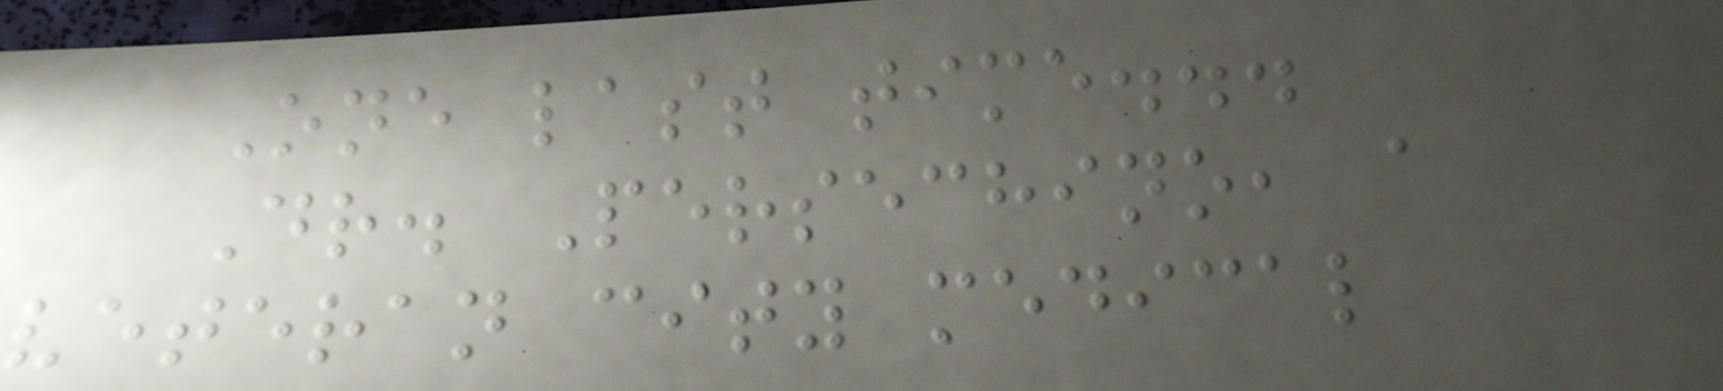One last time...
Dr. Persechino, a
veteran city medical
